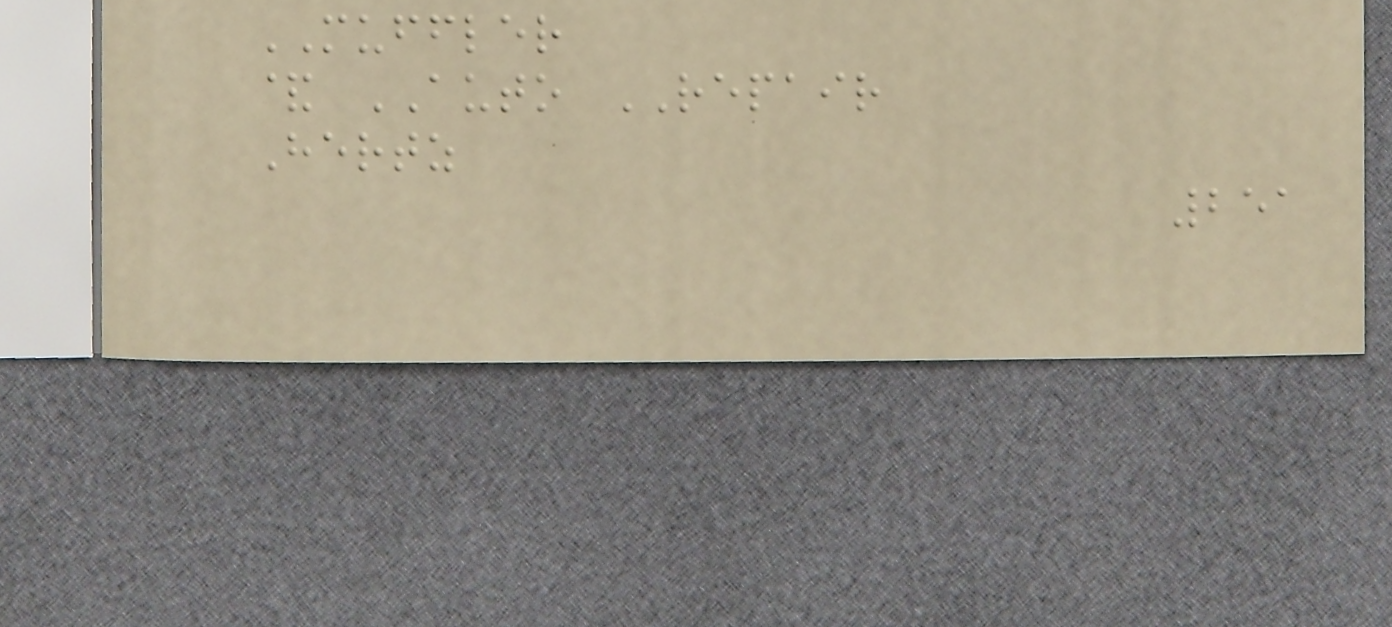MUFFLER
& AUTO REPAIR
Hertz
251
